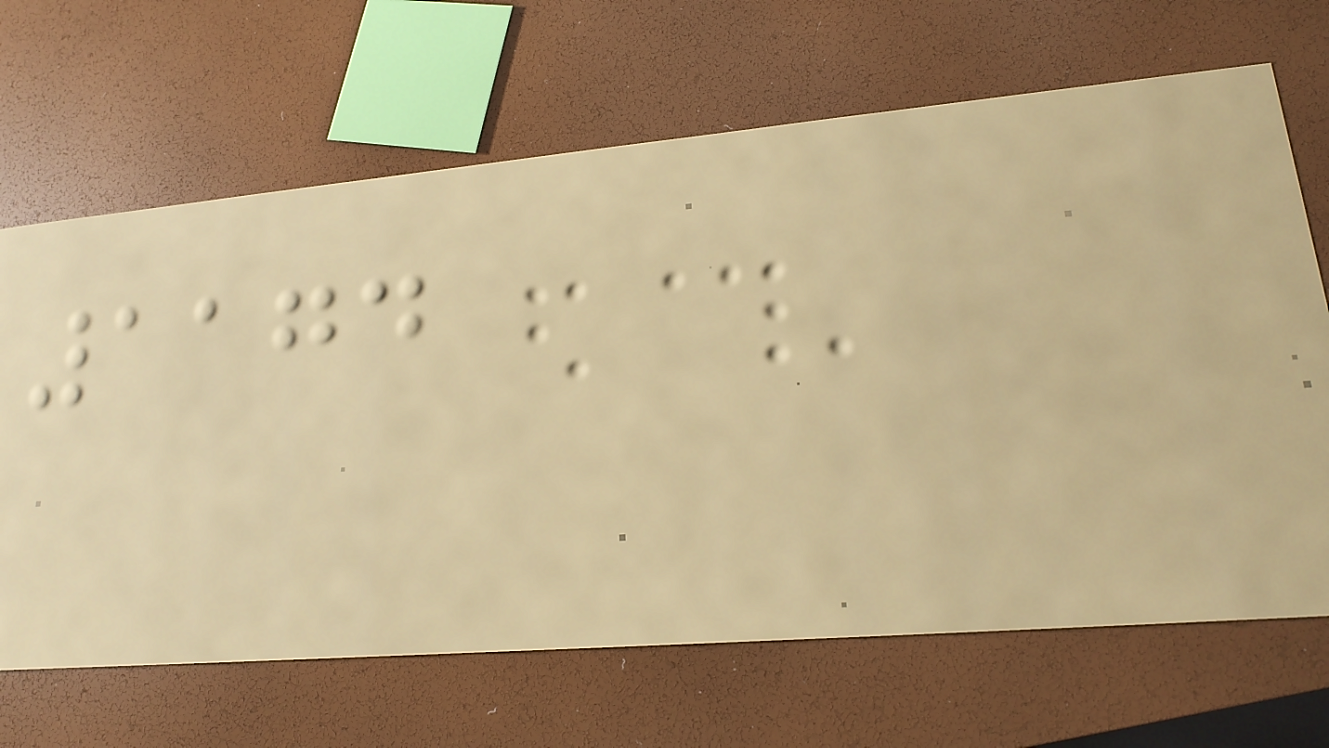1174
